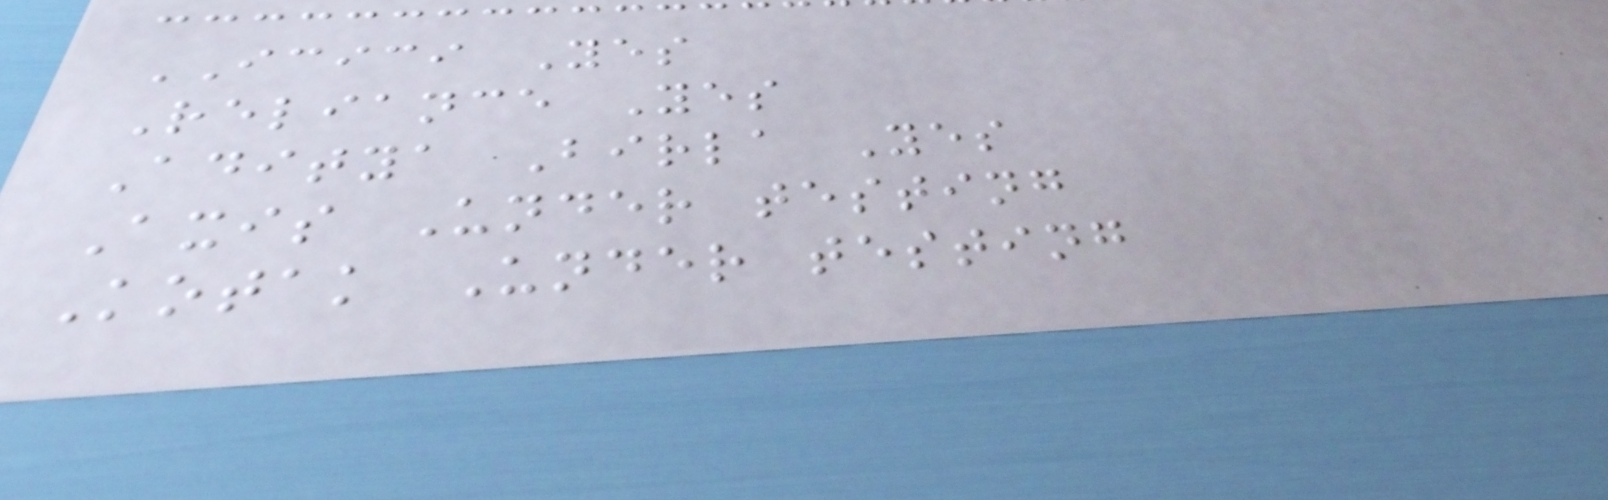ICICI Yes
Reliance Yes
Aditya Birla Yes
Axis Under testing
Kotak Under testing
